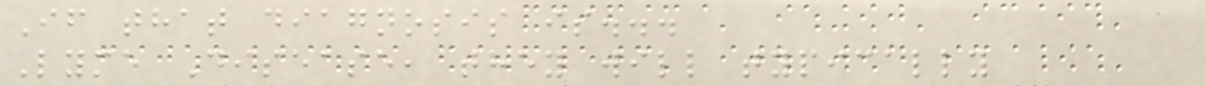If that diagnosis is...
Lyme Disease, they will typically
